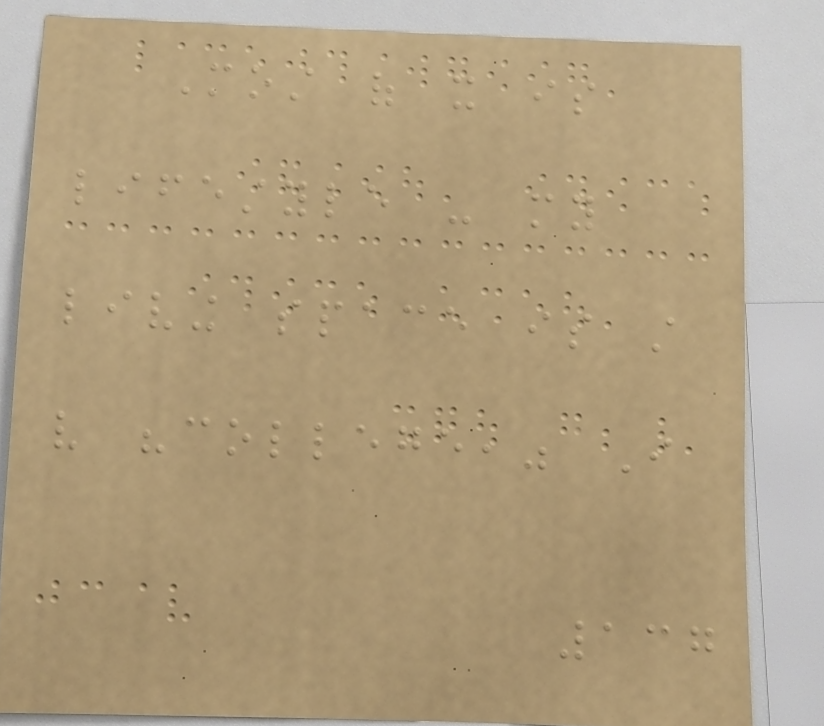Most of it is
lifestyle - my
living space is still
very "college," I
137
